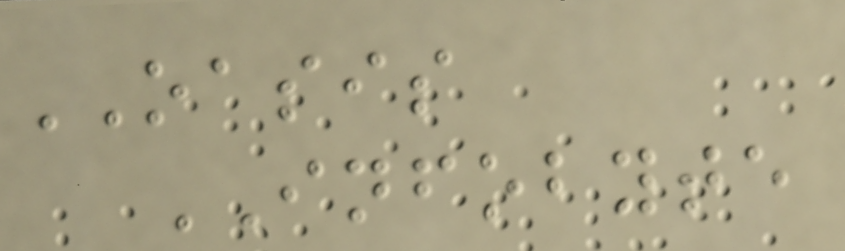OASIS
INFOBYTE
